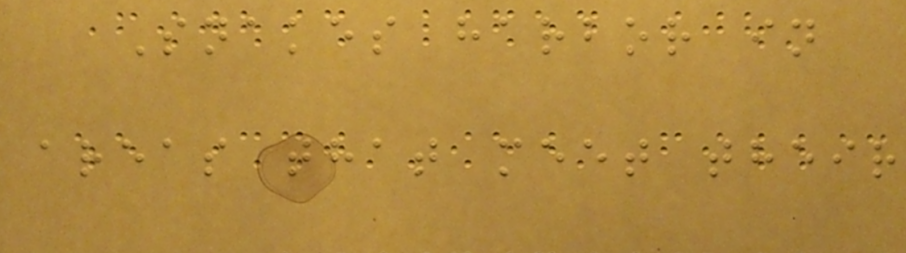Snakes harbor in
areas that meet their
